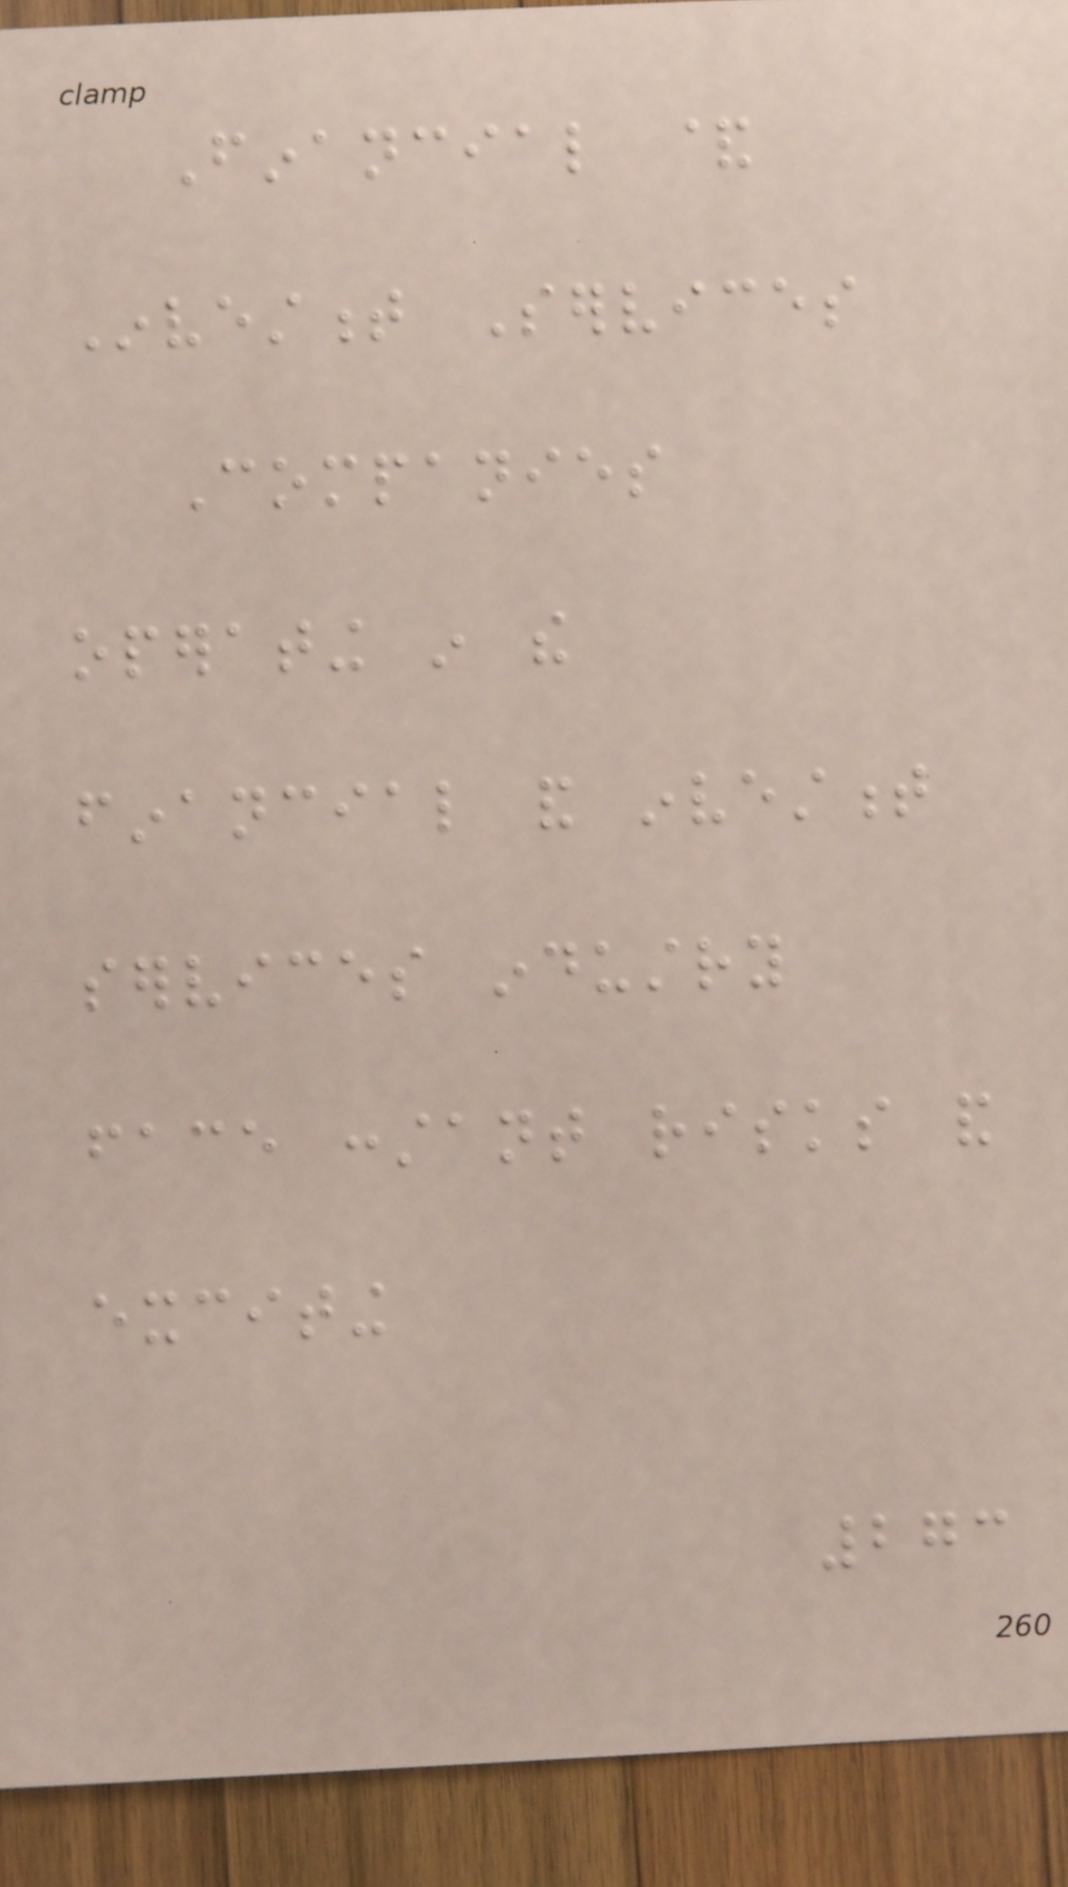Financial &
Investment Services
Companies
operating in the
financial and investment
services industry
face constant risks and
exciting
273
